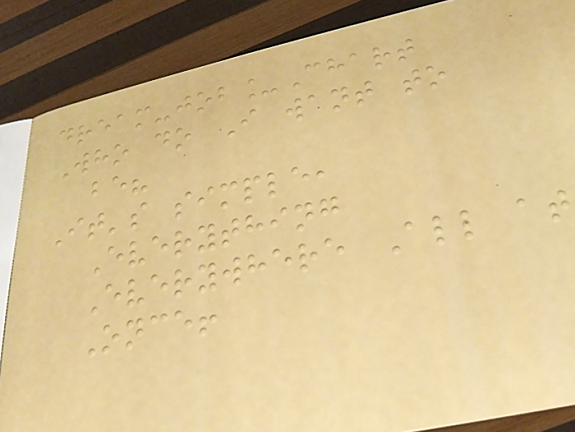dream-job_Chart
Who do I want to
be?
It's simple,
Everything
Everywhere All at
Once!
